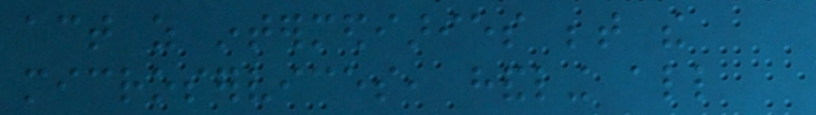act as intermediaries between the
microservices, handling all
